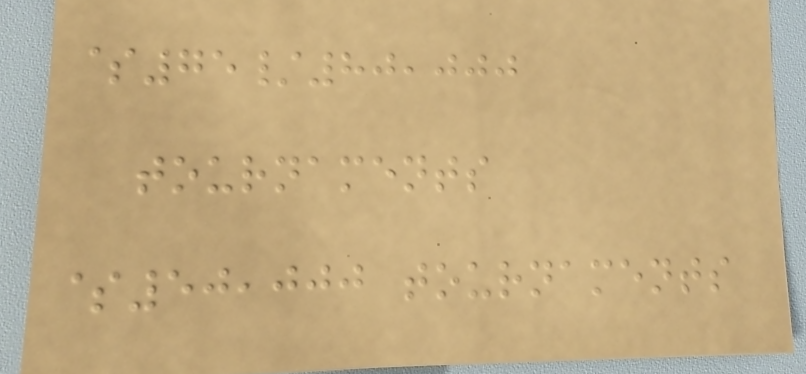$75/80,000
tournaments
$50,000 tournaments
